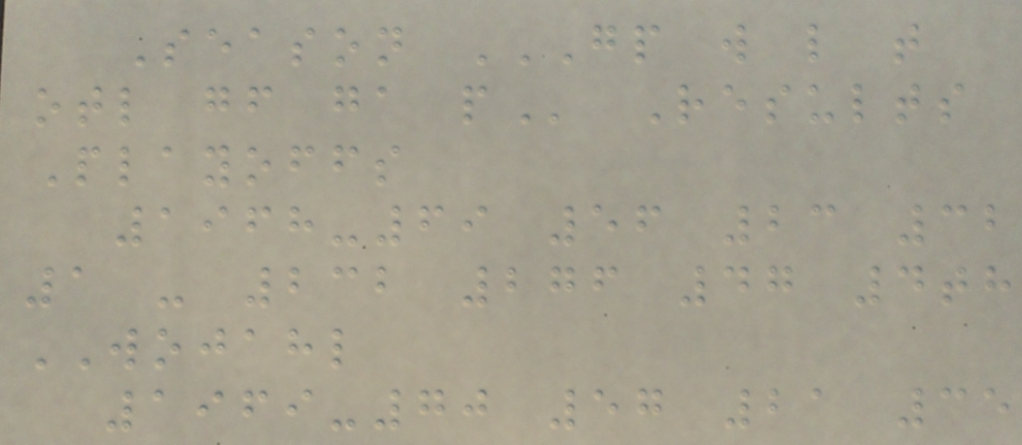Season GP W L T
OTL GF GA P Results
Playoffs
1968-69 56 23 32
1 - 232 276 47 4th
WOJAHL
1969-70 57 21 35
